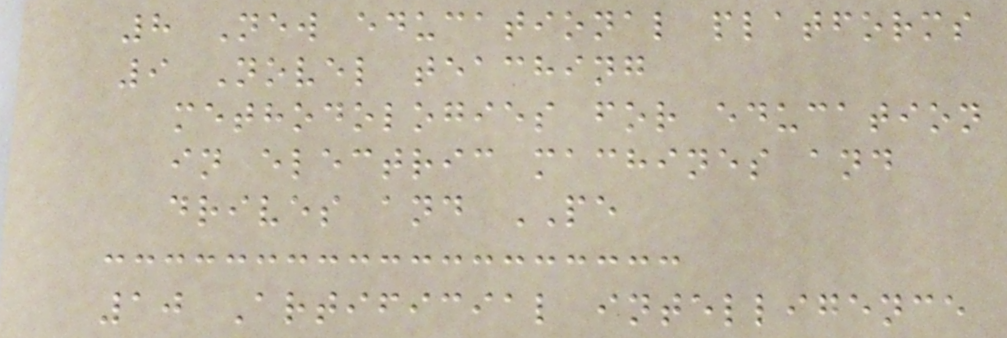8 New educational platforms
9 Novel teaching
methodologies for education
in electric machines and
drives and PE
10 Artificial intelligence
